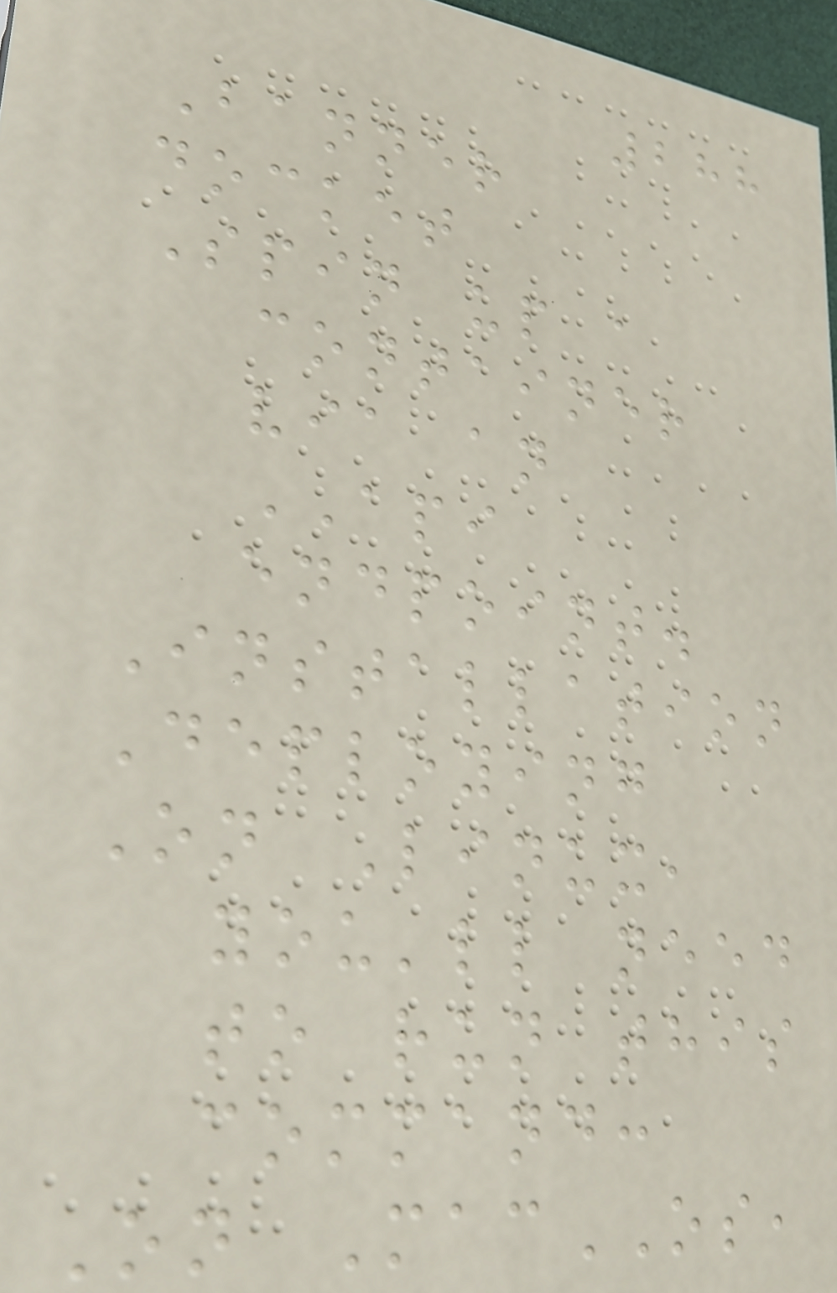288
Banner
docket
Spin up a
container
via an
API
endpoint.
Installation
Deploying
On Linux,
you'll need
to run this
command:
On MacOS,
